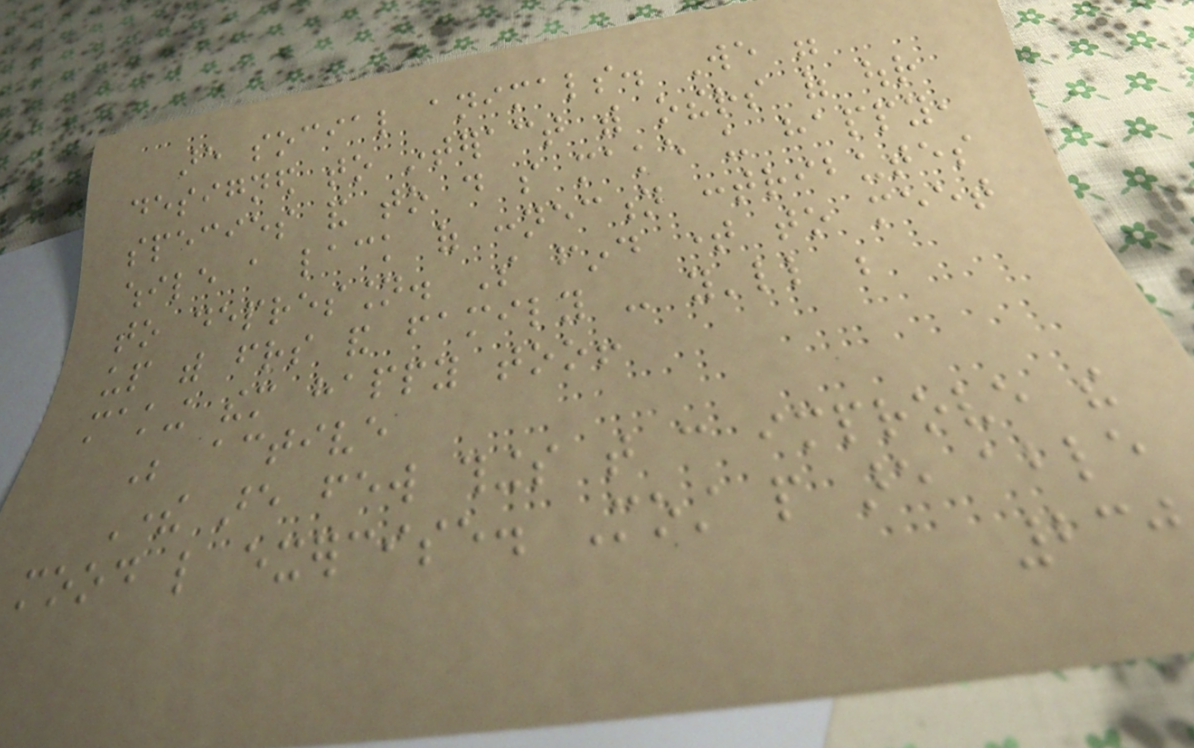are social animals. We were
designed to interact with others of our
species and to do so make us happy,
while a lack of connection contributes
to depression. So find time to meet
up with friends and family - you'll be
making them happy too!
Be active
There are few things that can improve the
mood like exercise. Most people are able
230
